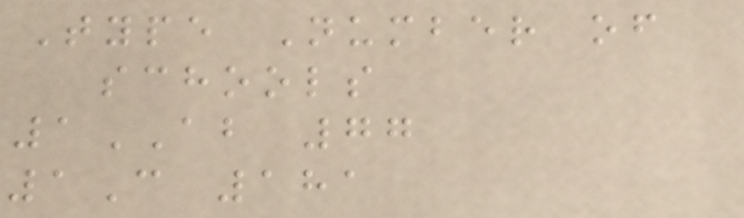Type Number of
schools
1AB 77
1C 181
